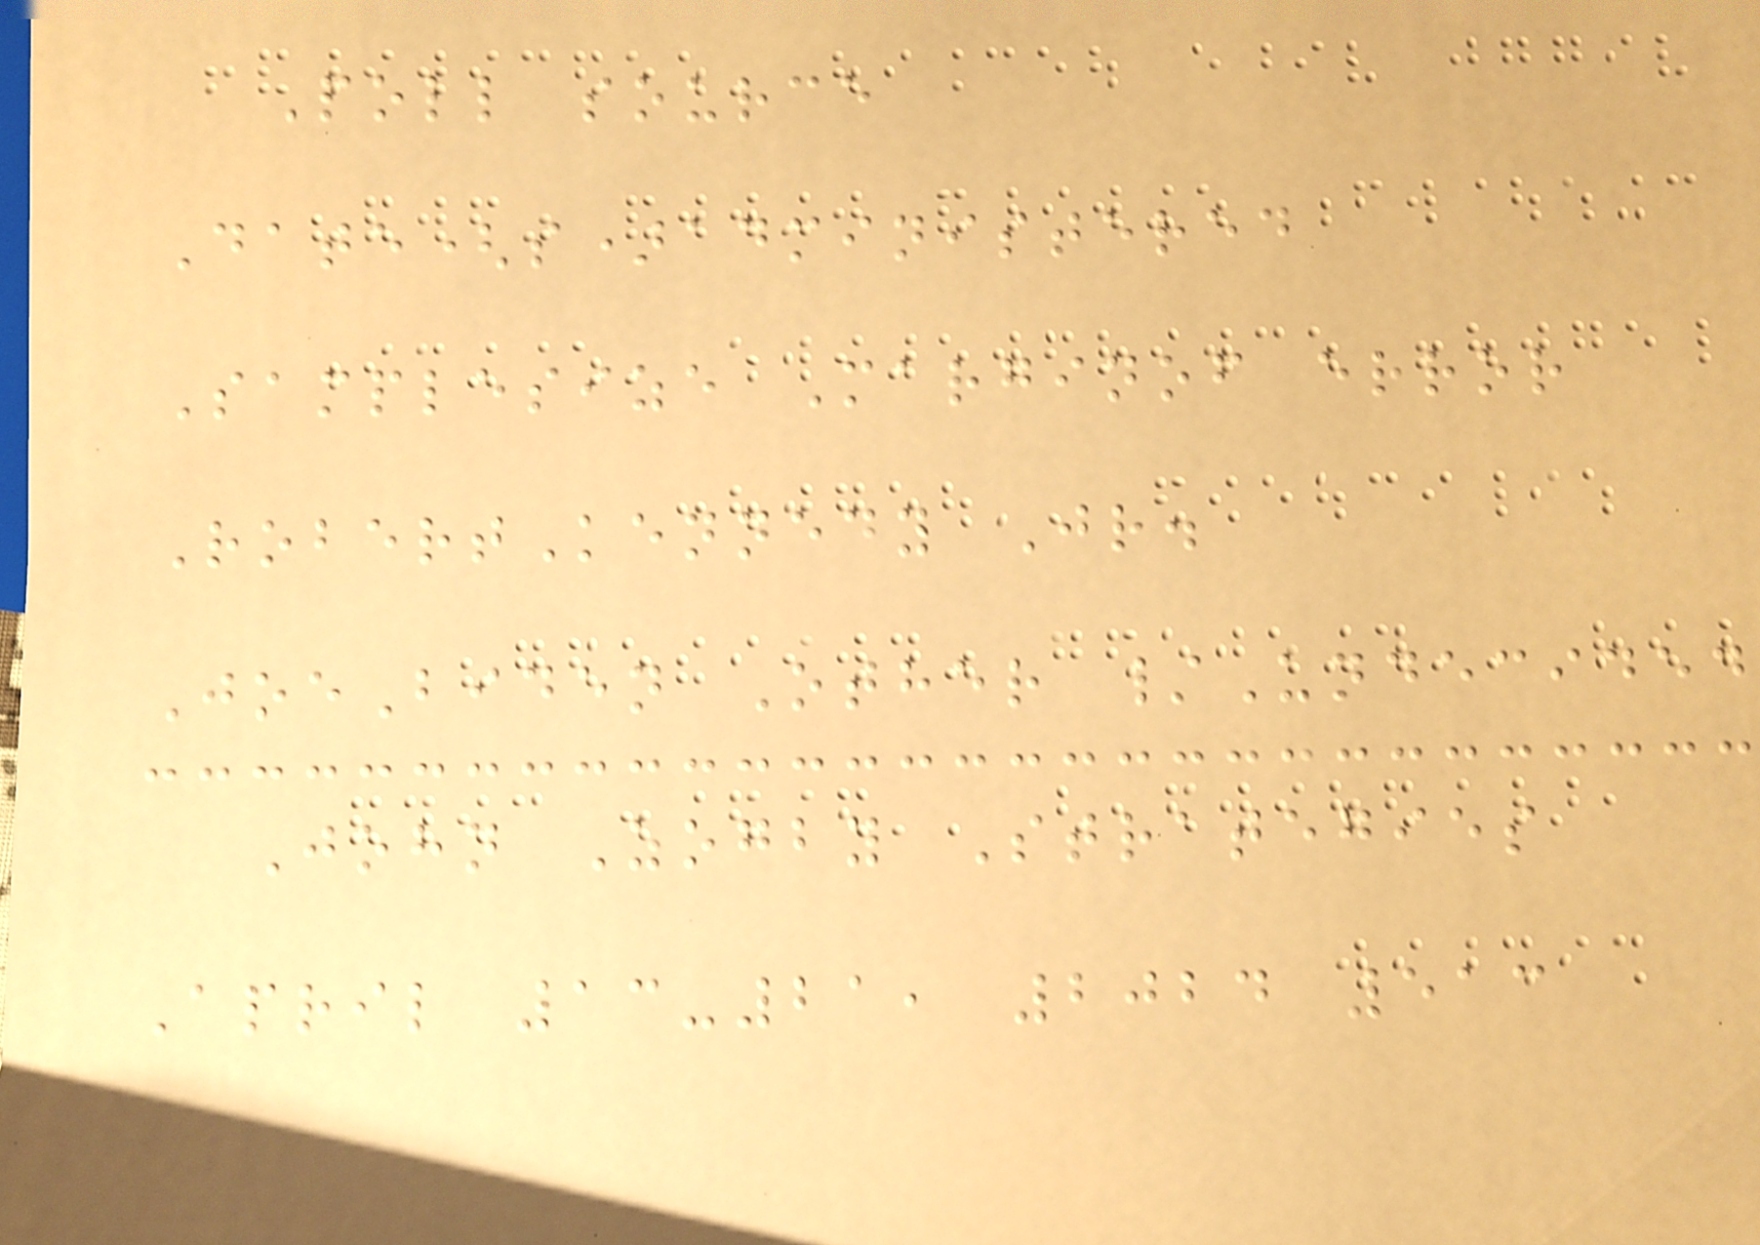Poll source
Date(s)administered
Samplesize Marginof error
RobertKennedy Jr.
JoeBiden Other /Undecided
John Zogby Strategies
April 13-21, 2024 513
